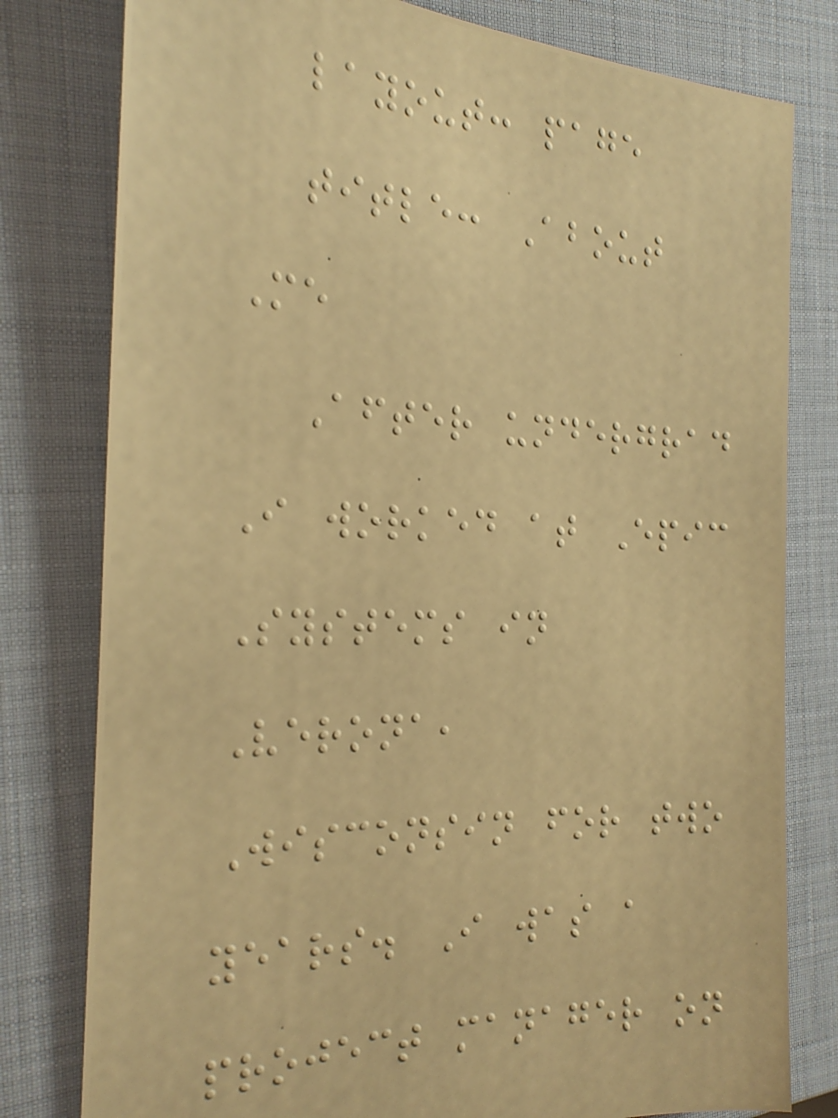layout: page
title: About
Me
After undergrad
I worked at Epic
Systems in
Verona,
Wisconsin for two
years. I was a
project manager on
